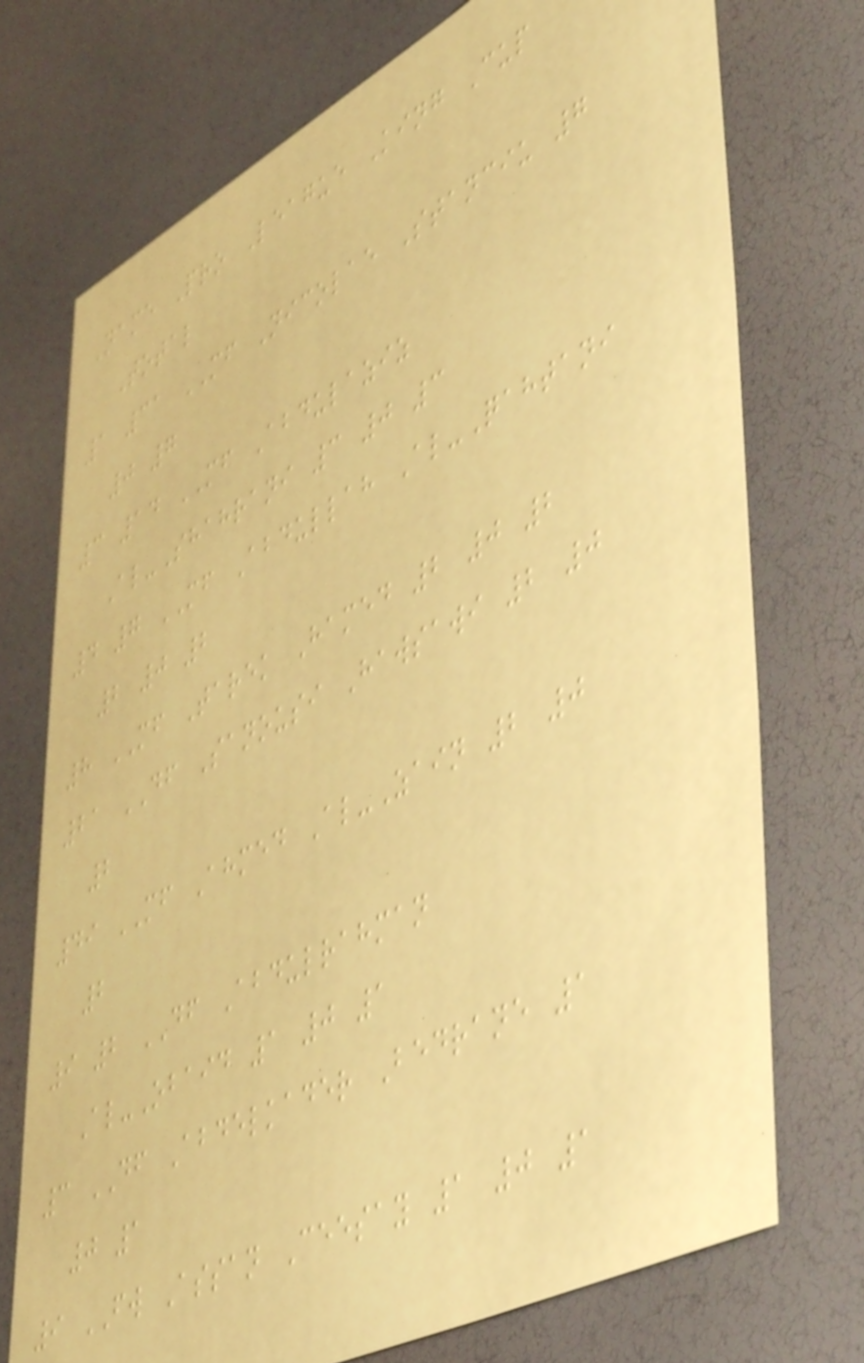Name Pro League King Cup
Total
1 31 MF Nicolae Stanciu 7
0 7
3 14 MF Abdulaziz
Al-Shahrani 3 0 3
4 7 MF Abdullah Al-Qahtani
2 0 2
8 MF Tarek Hamed 2 0 2
21 DF Sanousi Hawsawi 2 0
2
49 MF Ahmed Al-Zain 2 0
2
9 2 DF Abdulrahman
Al-Obaid 1 0 1
3 DF Abdelkader Bedrane 1
0 1
9 FW Assan Ceesay 1 0 1
